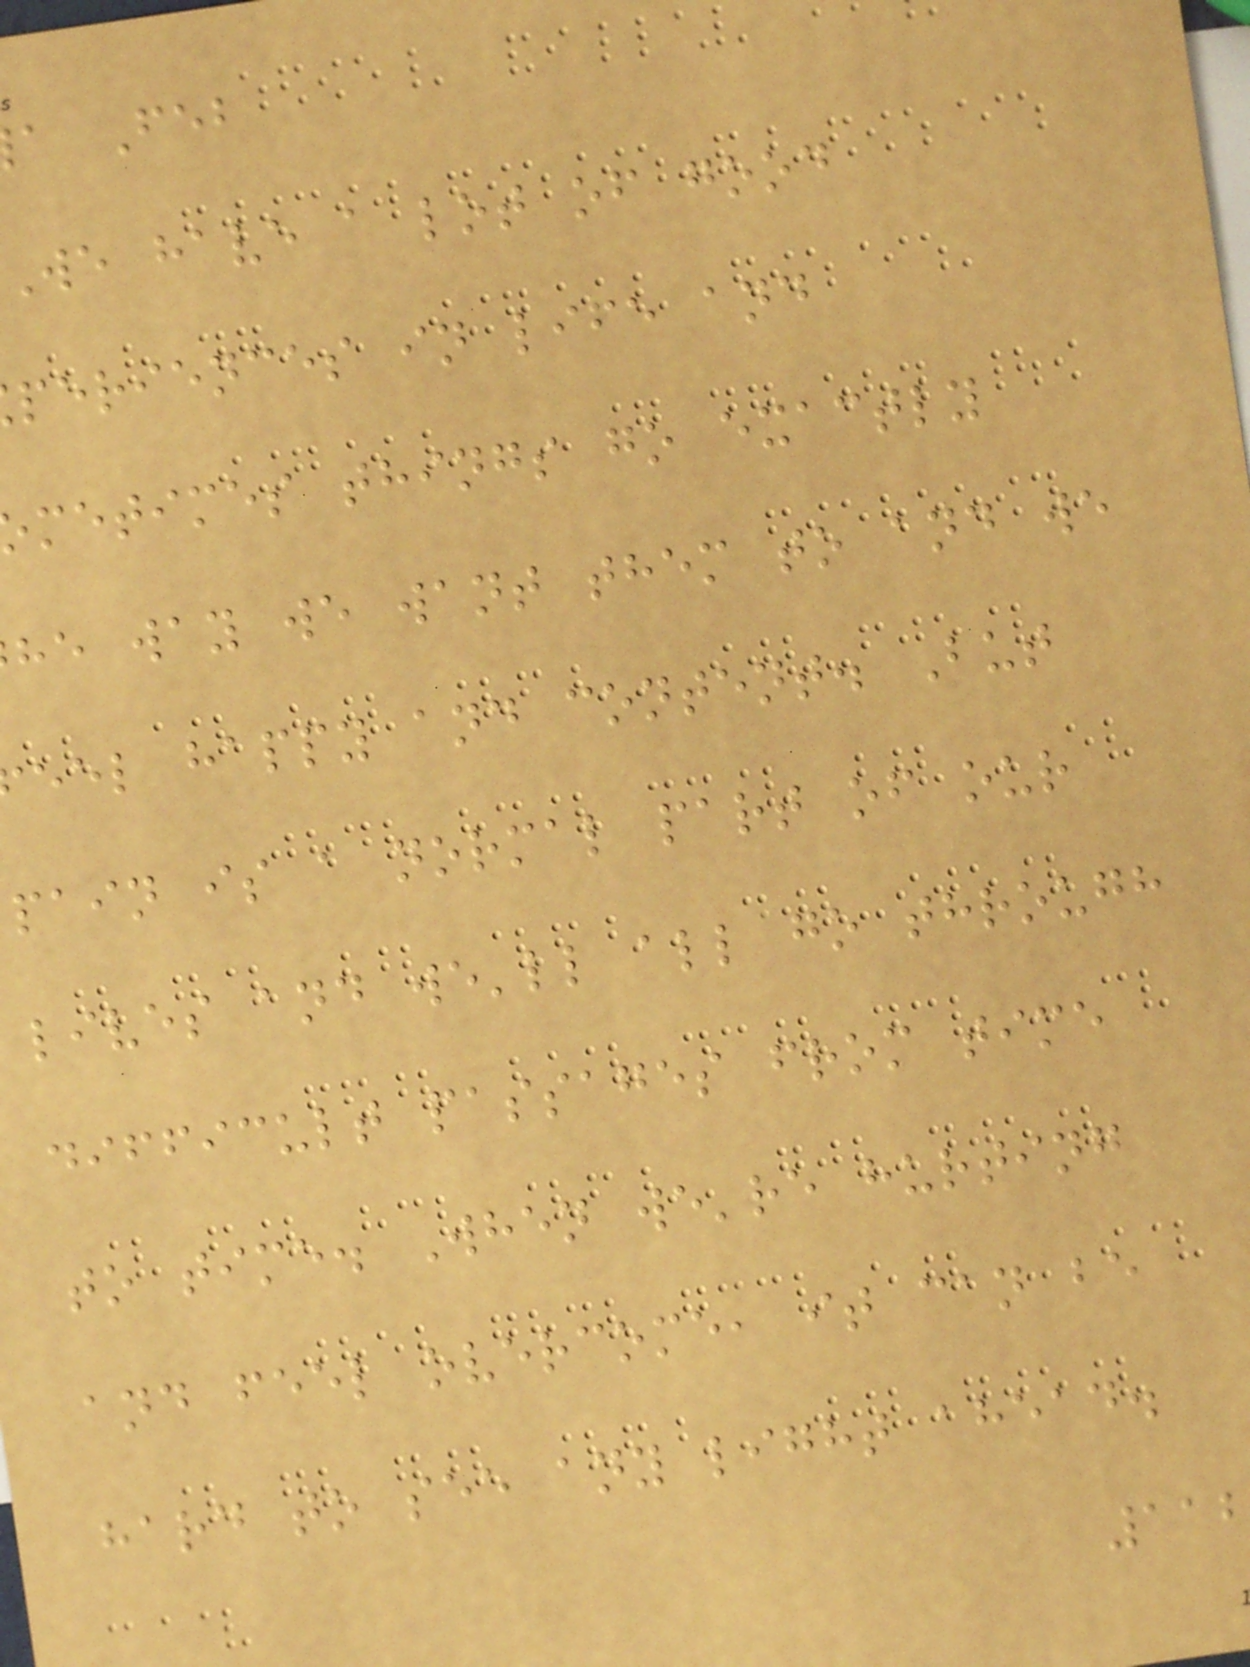a Feb
we have a lot of good
periences in life and
metimes things go exactly
he way we want them to and we
eel happy and content. But
pain is a normal part of our
lives and we'll all go through
difficult passages from time
to time. When we're hurting
and feel overcome, it can be
hard to see any light ahead.
